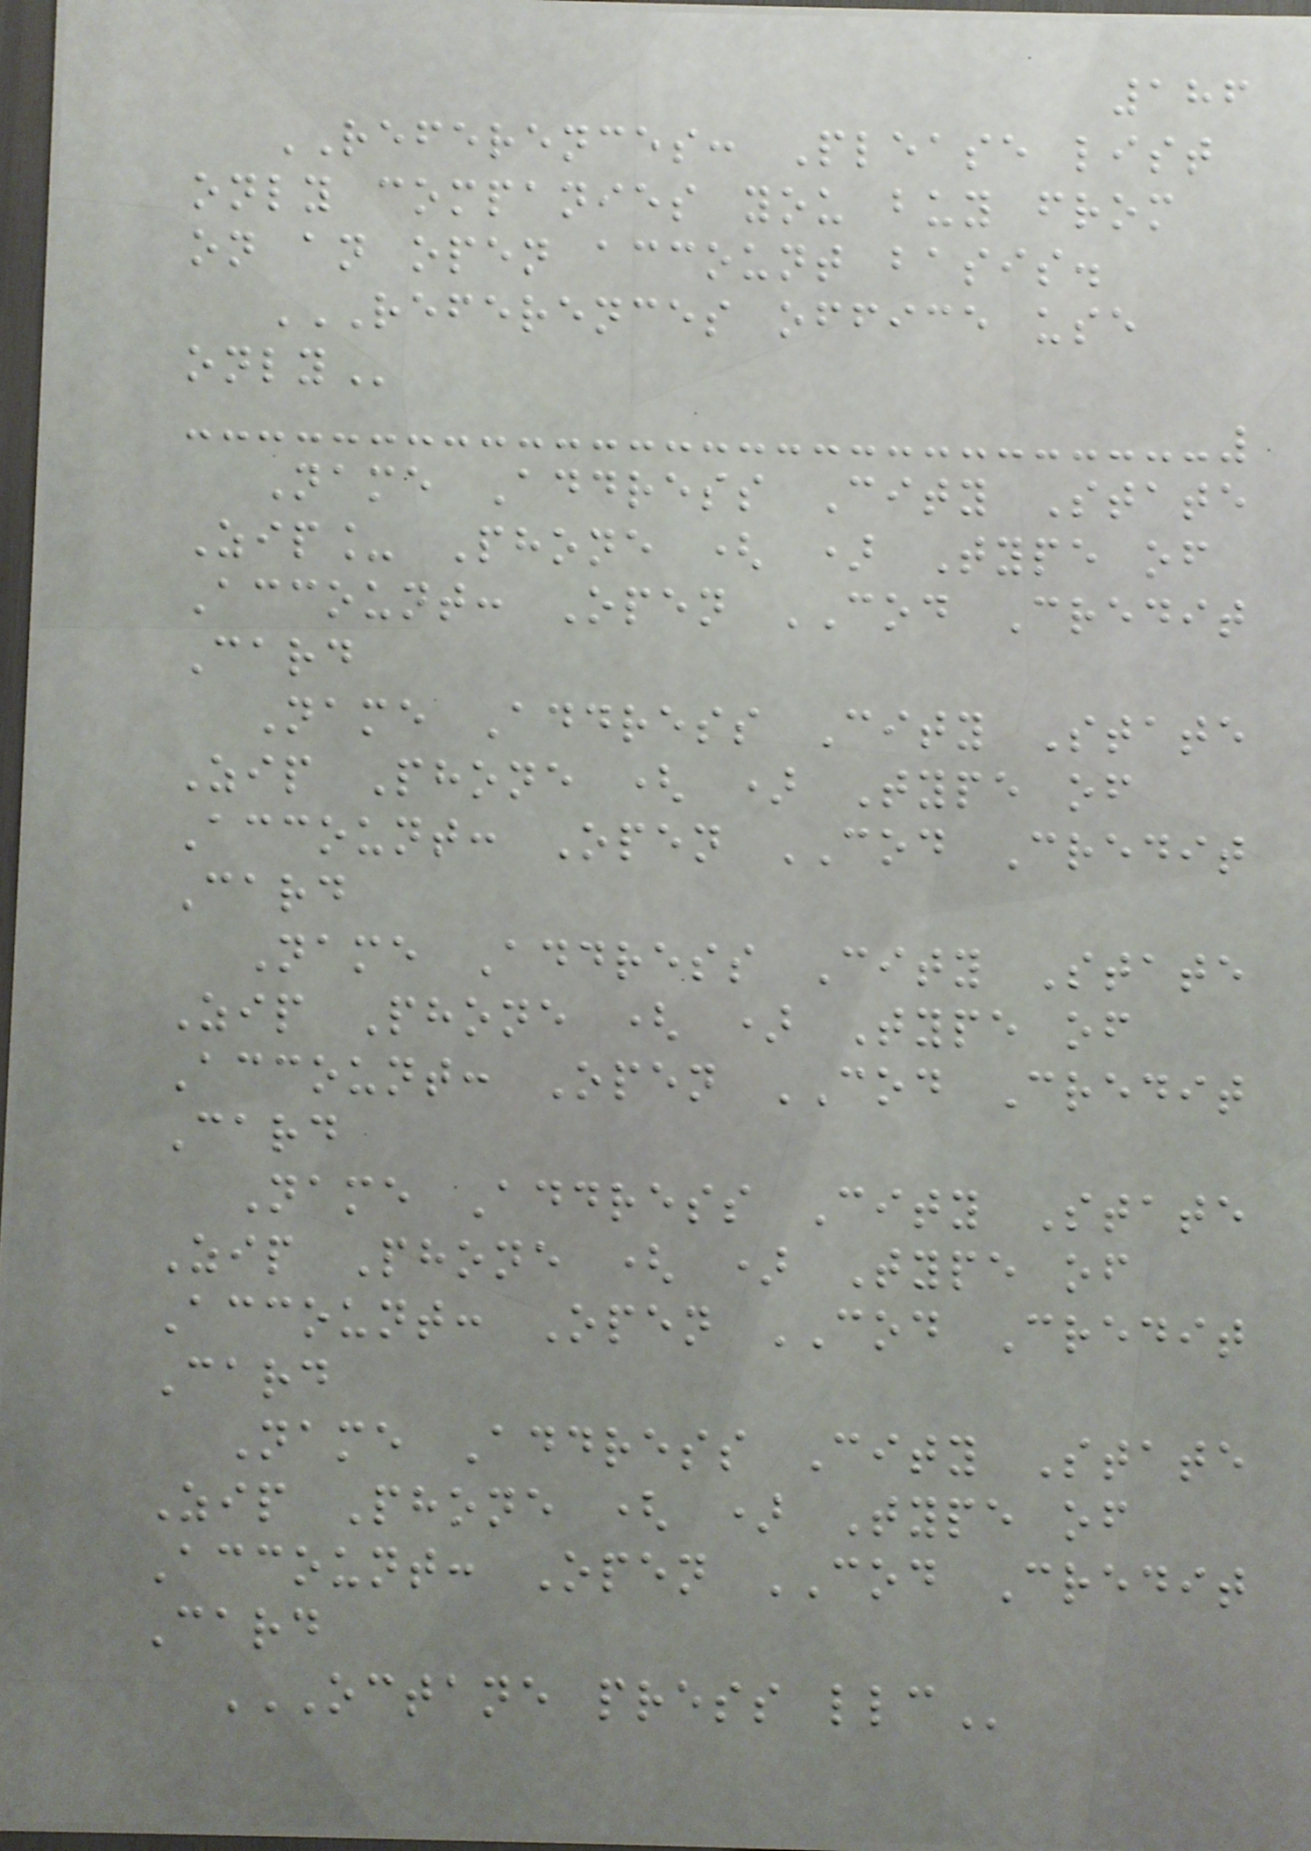186
REFERENCES: Please list
only companies you buy from
on an open account basis.
REFERENCES OFFICE USE
ONLY
Name Address City State
Zip_ Phone ( ) Type of
Account: Open COD Credit
Card
Name Address City State
Zip Phone ( ) Type of
Account: Open COD Credit
Card
Name Address City State
Zip Phone ( ) Type of
Account: Open COD Credit
Card
Name Address City State
Zip Phone ( ) Type of
Account: Open COD Credit
Card
Name Address City State
Zip Phone ( ) Type of
Account: Open COD Credit
Card
OCTANE PRESS LLC
